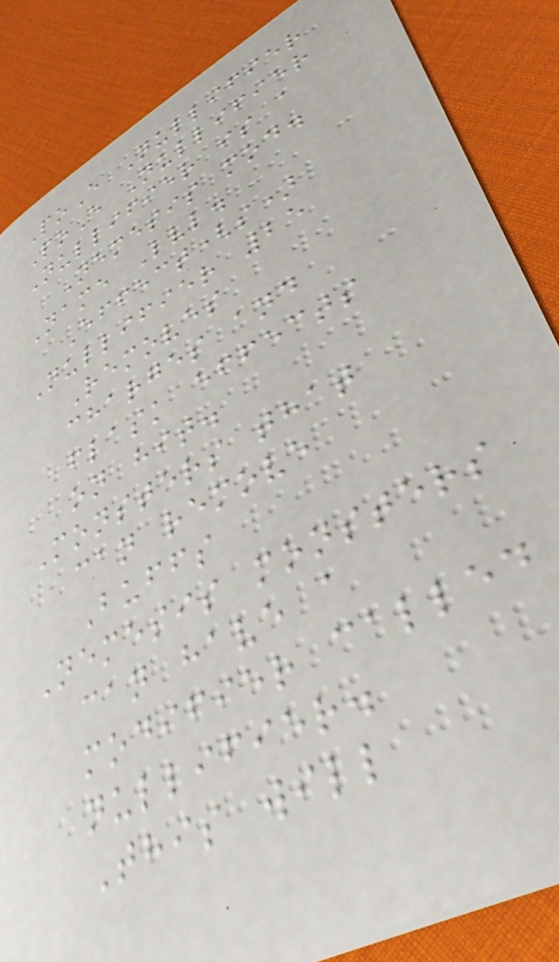PoE Nullifier
PoE Nullifier
Nullifier is a
Nemesis mod.
Name Lvl.
Effect(s)
Nullifier 25
Removes
charges and
flask effects
on hit.
Monsters that
can remove
Buffs
Nemesis monsters
can have a
modifier called
nullifier.
This will
